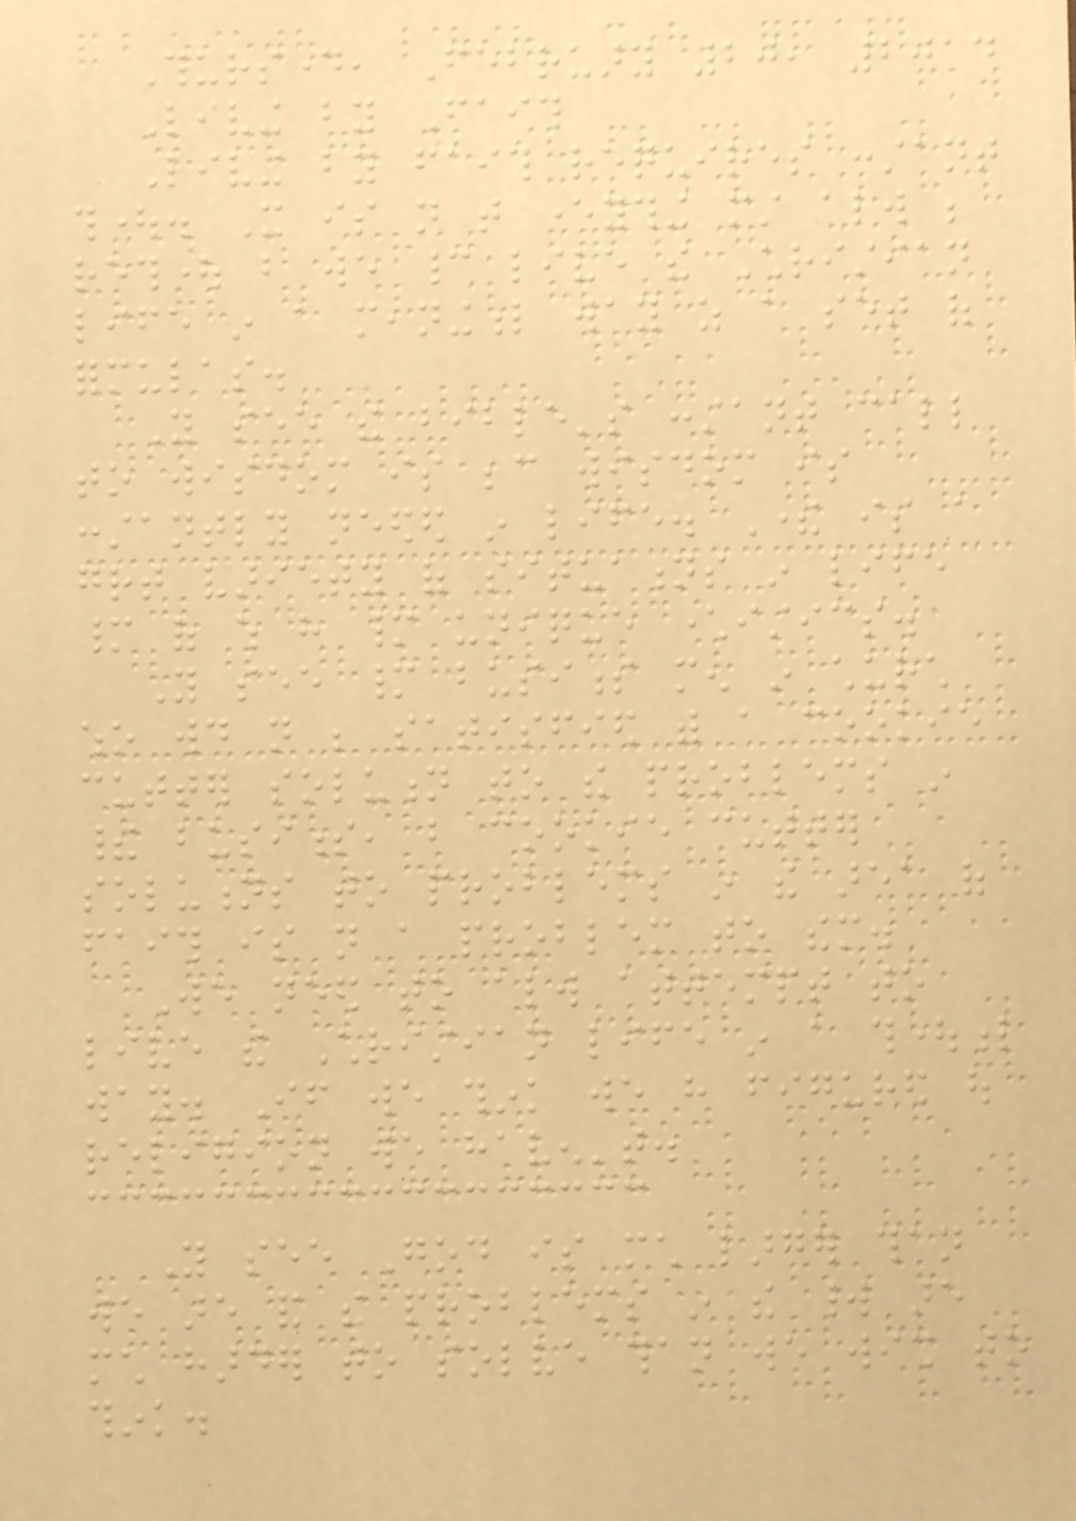Thursday, February 20, 2014
Living by Faith
Living by faith requires constant
thought. It is not that everything must always be
rethought but we cannot live the Christian
life in a meaningful way as a set of
formulas.
You see the bible's constant call
to wisdom is because wisdom is
constantly needed in life. There is a
great variety of situations in life
many of which have many unique characteristics.
You see many business men in church
who would not be satisfied with a cookie
cutter solution to the problems in
their business, but cookie cutter
solutions to problems in the area of
faith is not a problem to them.
We need to always attempt to
live the Christian life in a thoughtful
way. If we think we have figured out
religion we haven't.
You see God is much larger than
we are and the problems in the world are
much harder to solve than we wish to
think.
